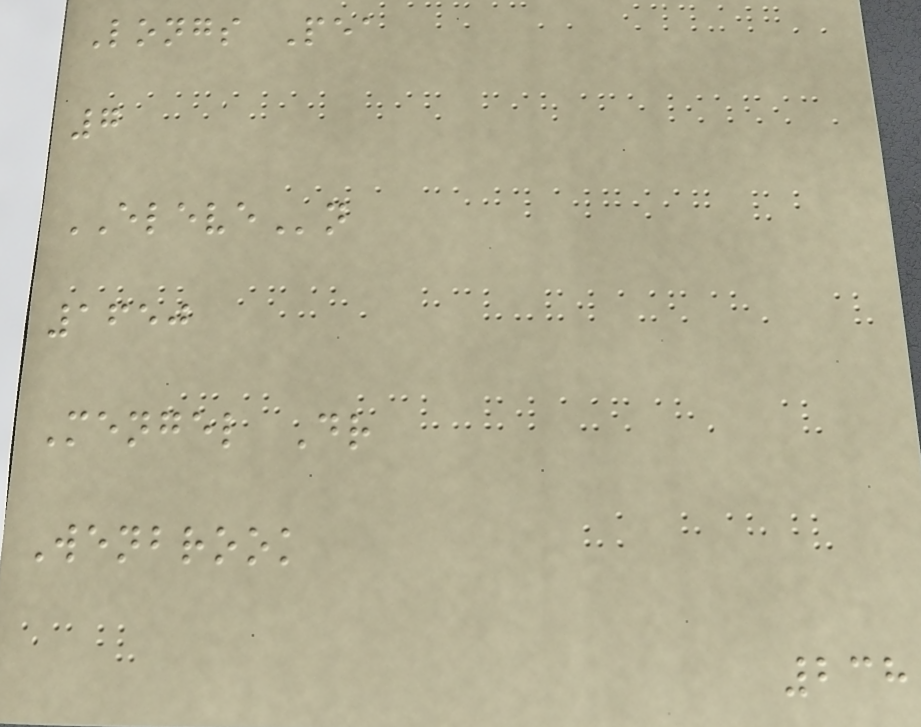Longs Pea
7
ELEVEn
1650
Mengel Dr
Wenbrook
238
